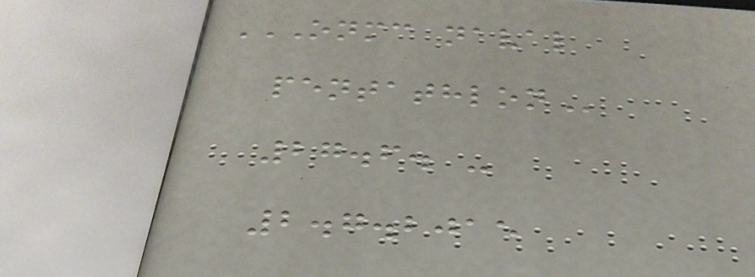ONMC NAVAL
PENTATHLON
27.6. -
2.7.2015
